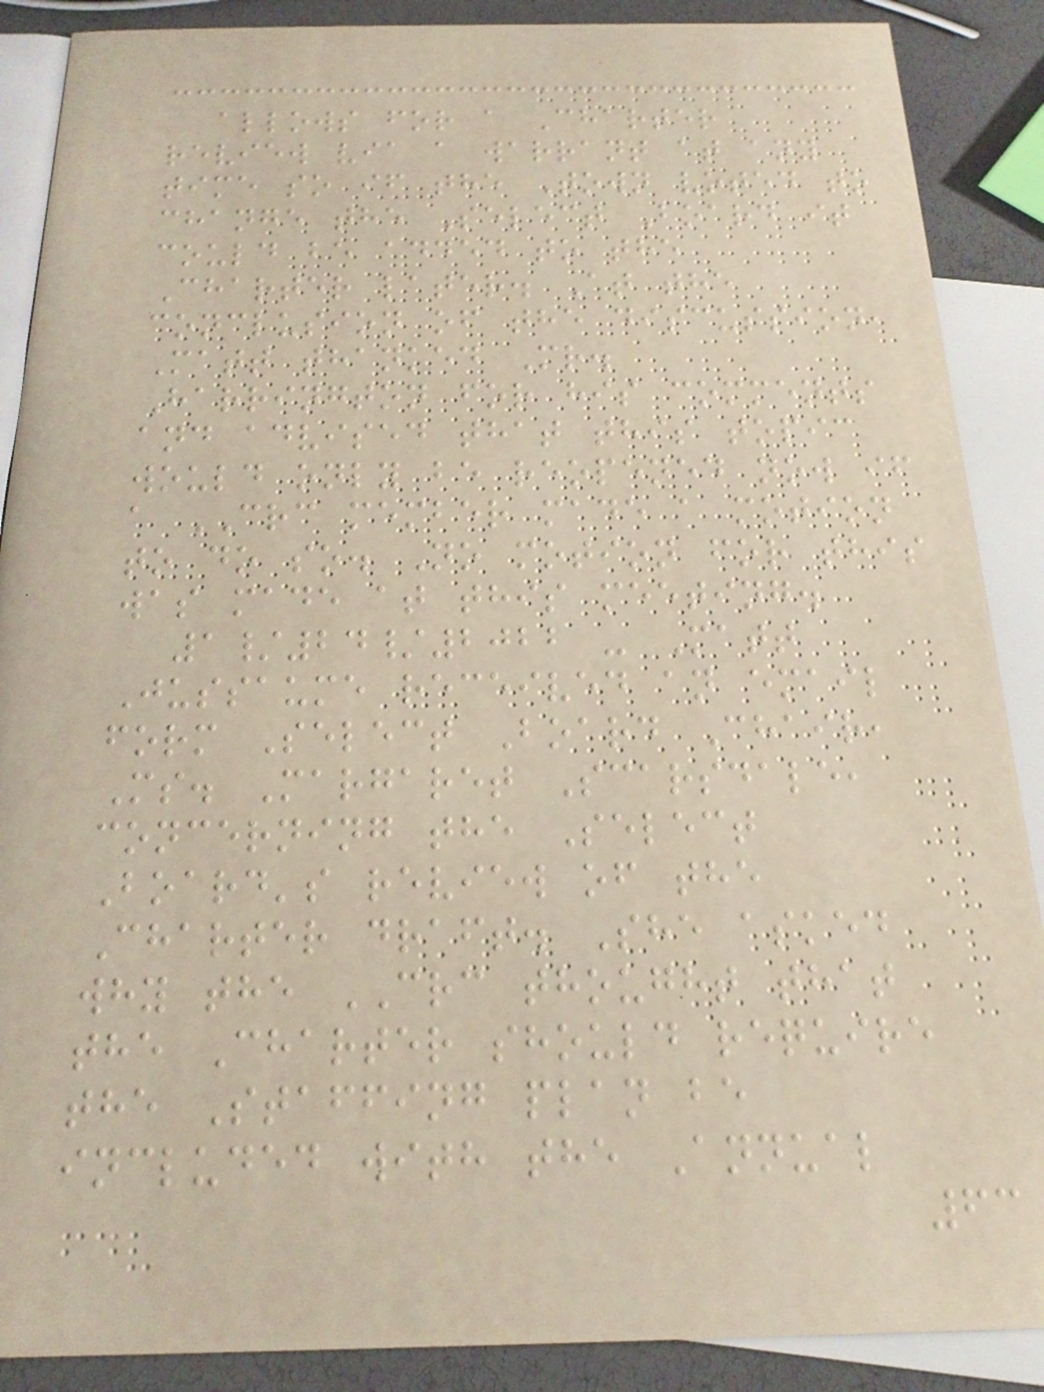allows for a Charter
review via a warrant at any
time so if the Town voted to
change the Select Board it
could be added to the
Charter later. At the
conclusion of the discussion,
Matt thanked Mr.
Harrington for his comments
and advised that this topic
would only be reopened now if
a CRC member made a motion
to do so. No motion for this
was made at this meeting.
1/24/2022 - Matt
Jussaume received an email
form Select Board Chair,
Ms. Margaret Scarsdale,
concerning the Select
Board's review of the
Charter draft. She asked
why the CRC thought that
the Charter should require
the Staffing plan be
included with the Annual
63
